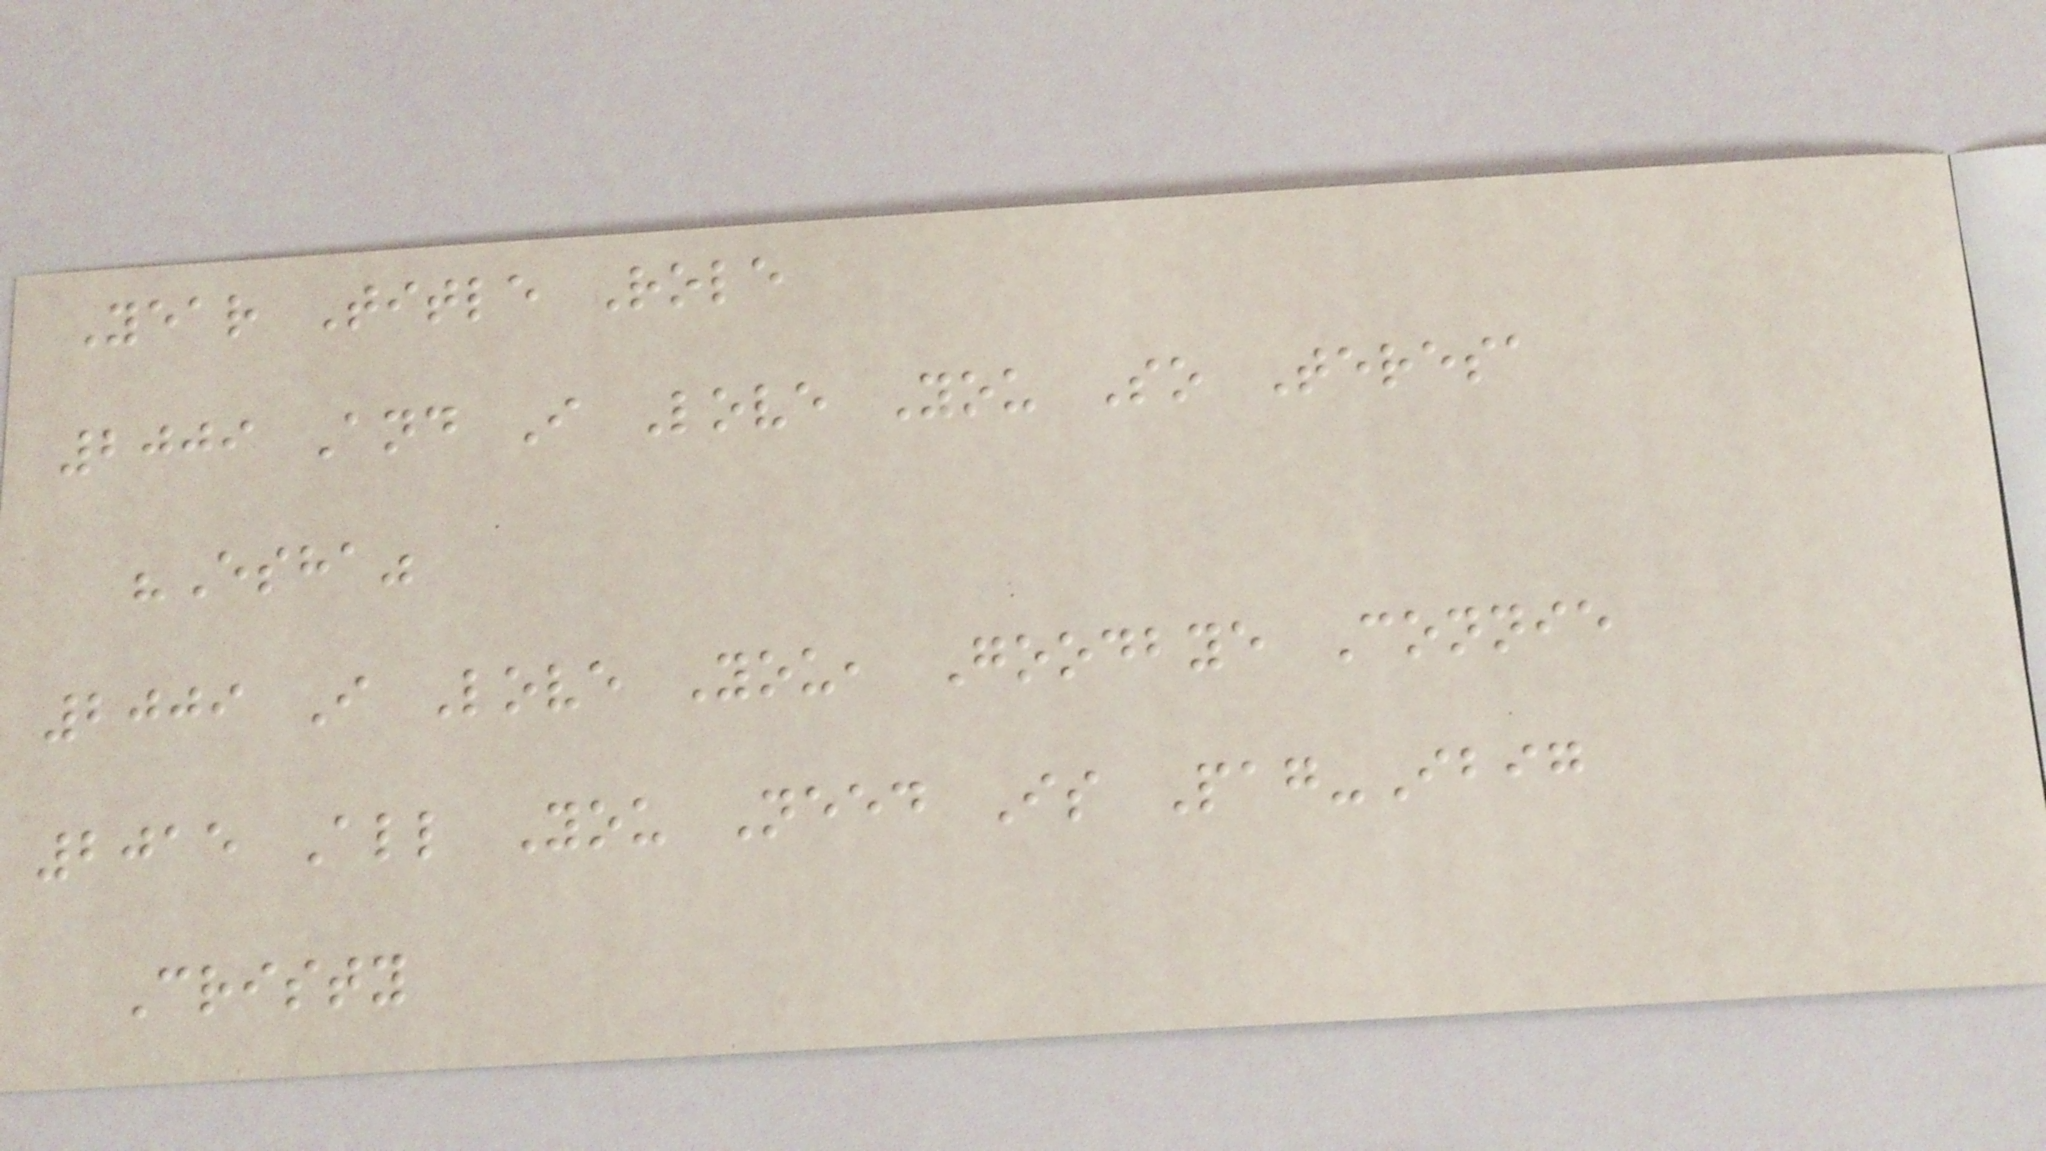Year Title Role
2009 And I Love You So Teresa
"Esha"
2009 I Love You, Goodbye Connie
2015 All You Need Is Pag-Ibig
Cristy
